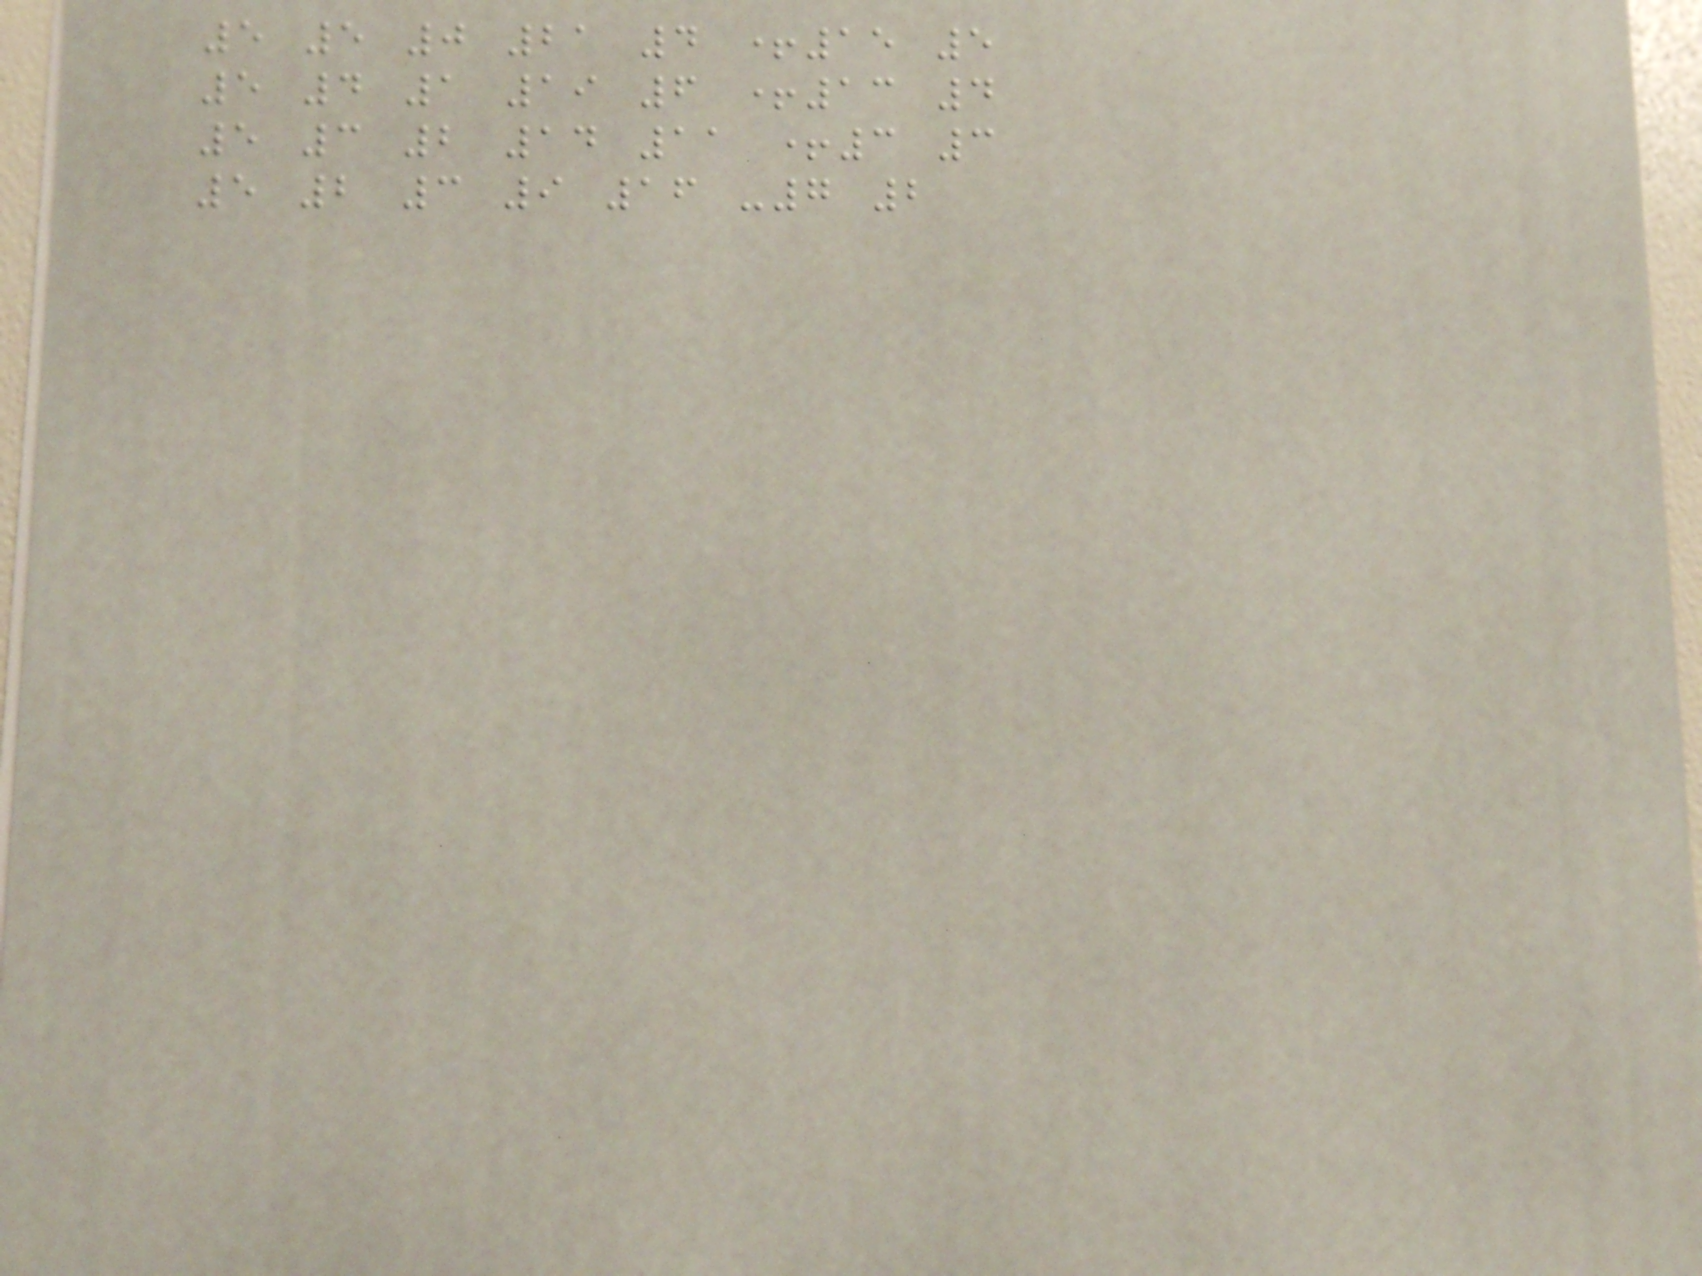5 5 0 21 4 +15 5
5 4 1 19 6 +13 4
5 3 2 14 11 +3 3
5 2 3 9 16 -7 2
